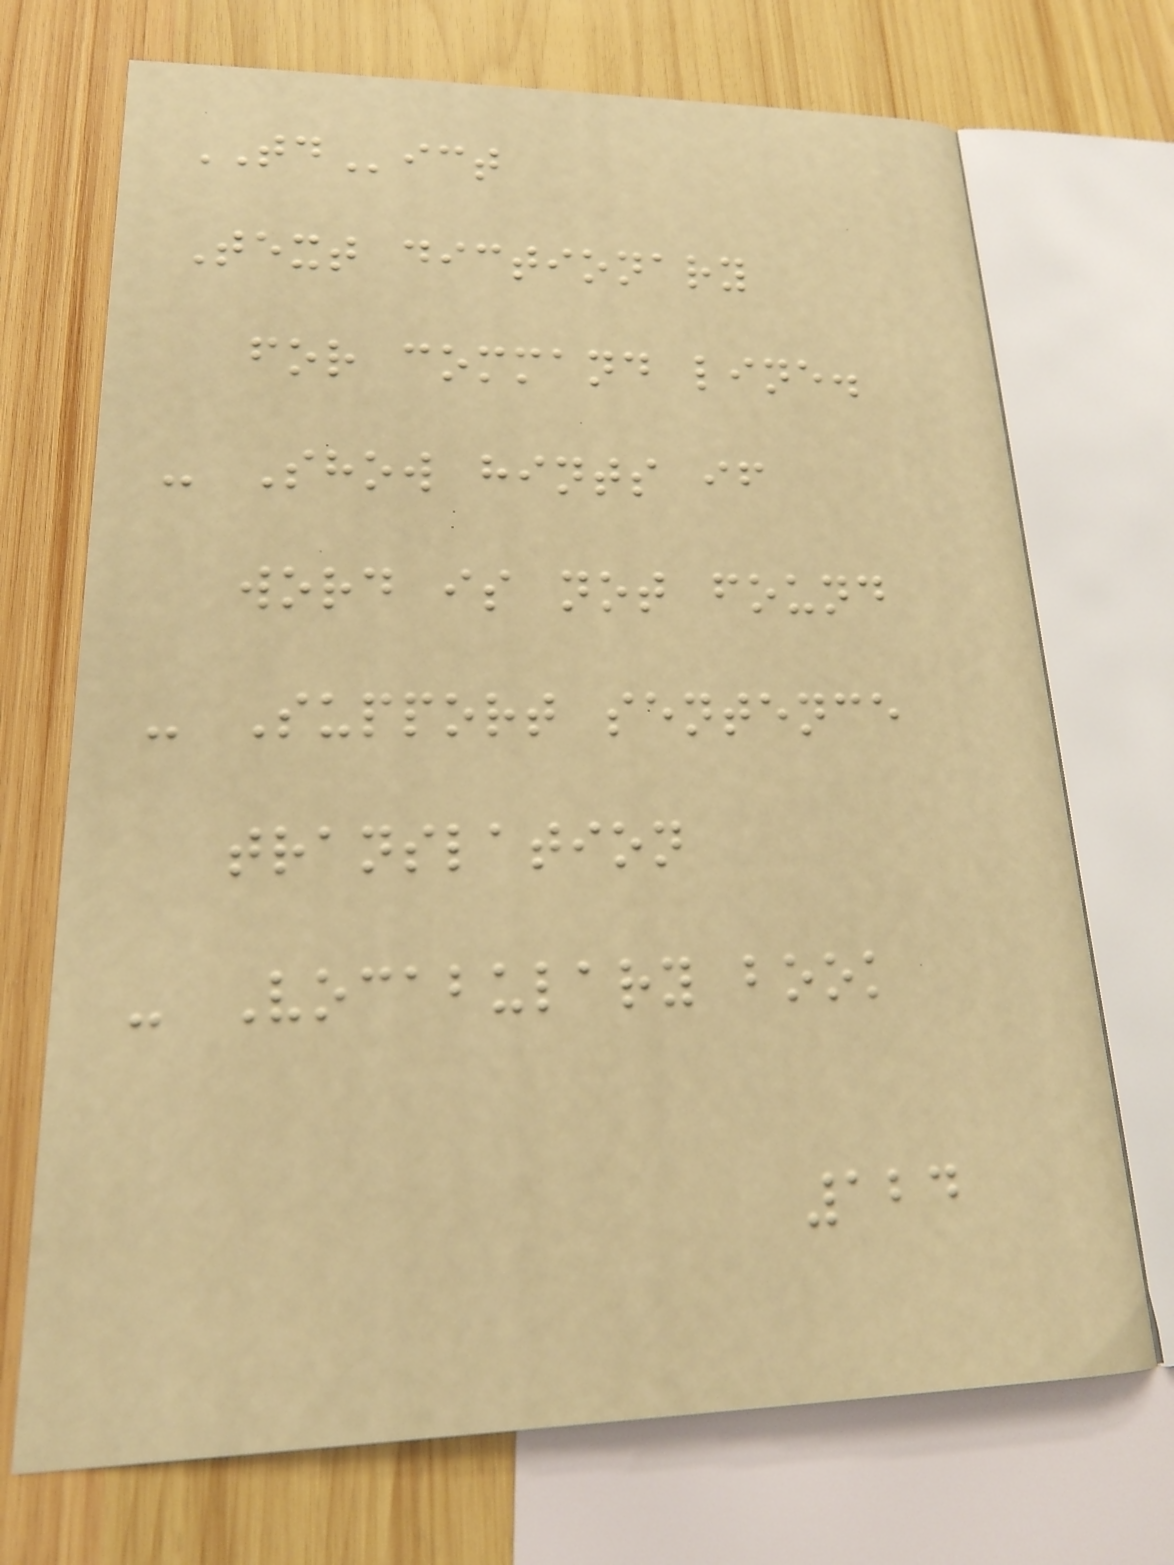TDict
Text dictionary
for command line.
- Show hints if
word is not found
- Support sentence
translation
- Vocabulary book
124
